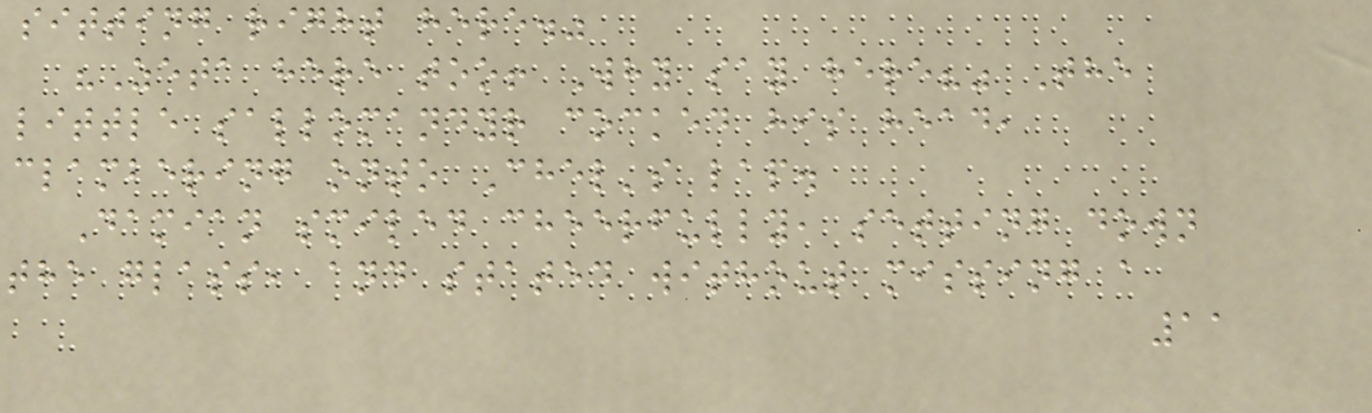sitting right here."
"Zeta here too! Why say here?" The
little sallomandyr cocked his head,
clambering onto Chel's lap.
Damian smiled cheerfully, setting down
the glass, and stated without missing a
11
